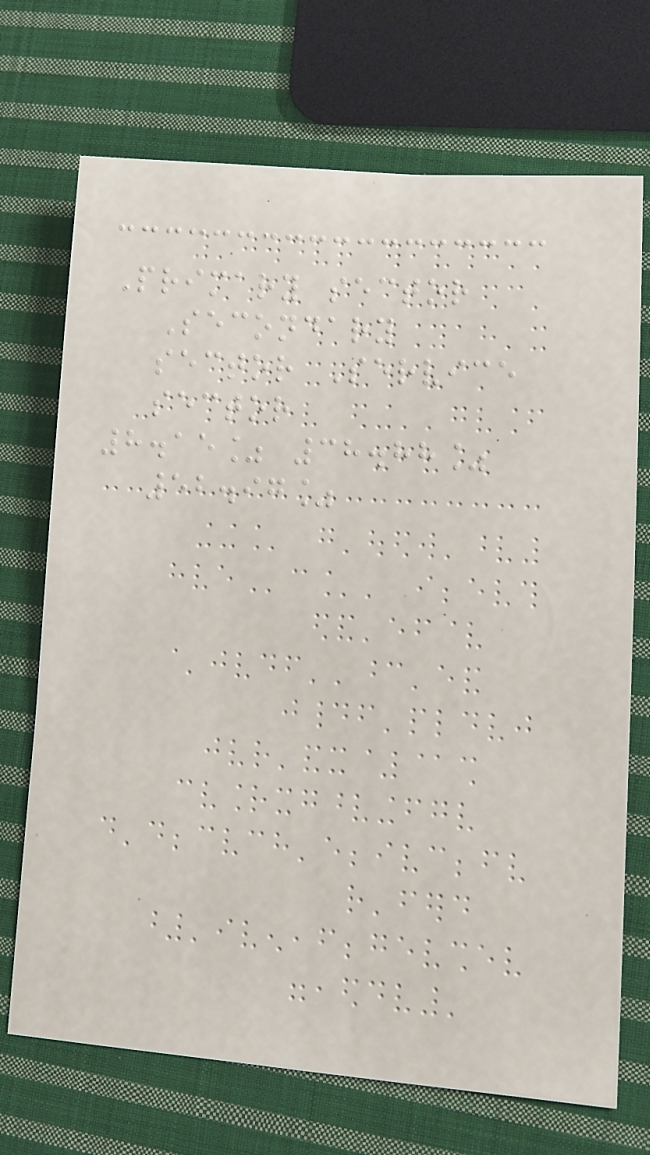Primary sector
Secondary
sector Service
sector
8.15% 38.88%
52.97%
